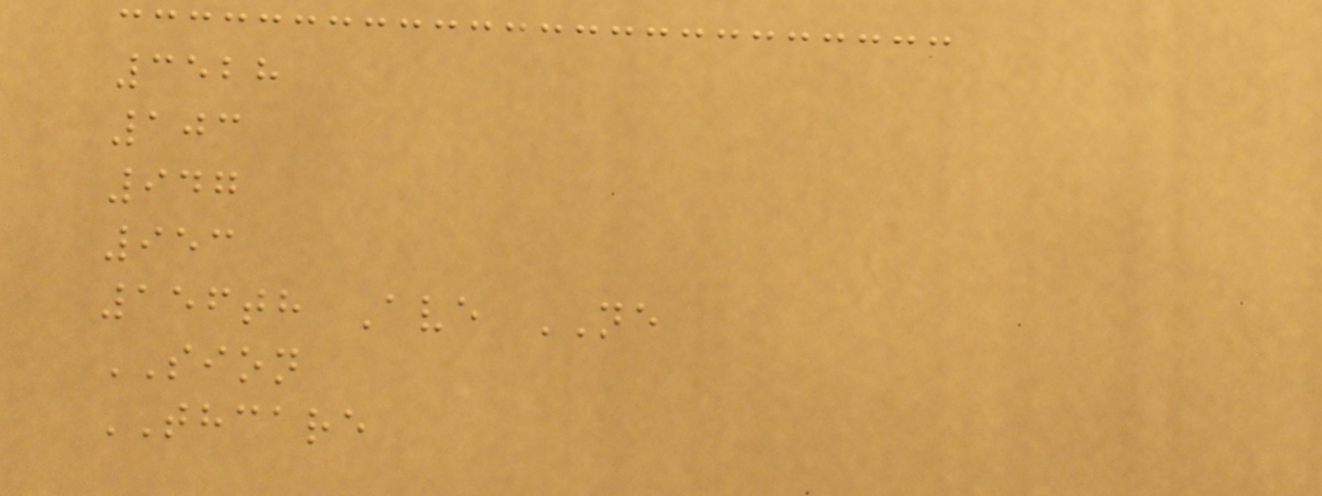3528
103
947
953
156th Ave NE
SION
THCARE
